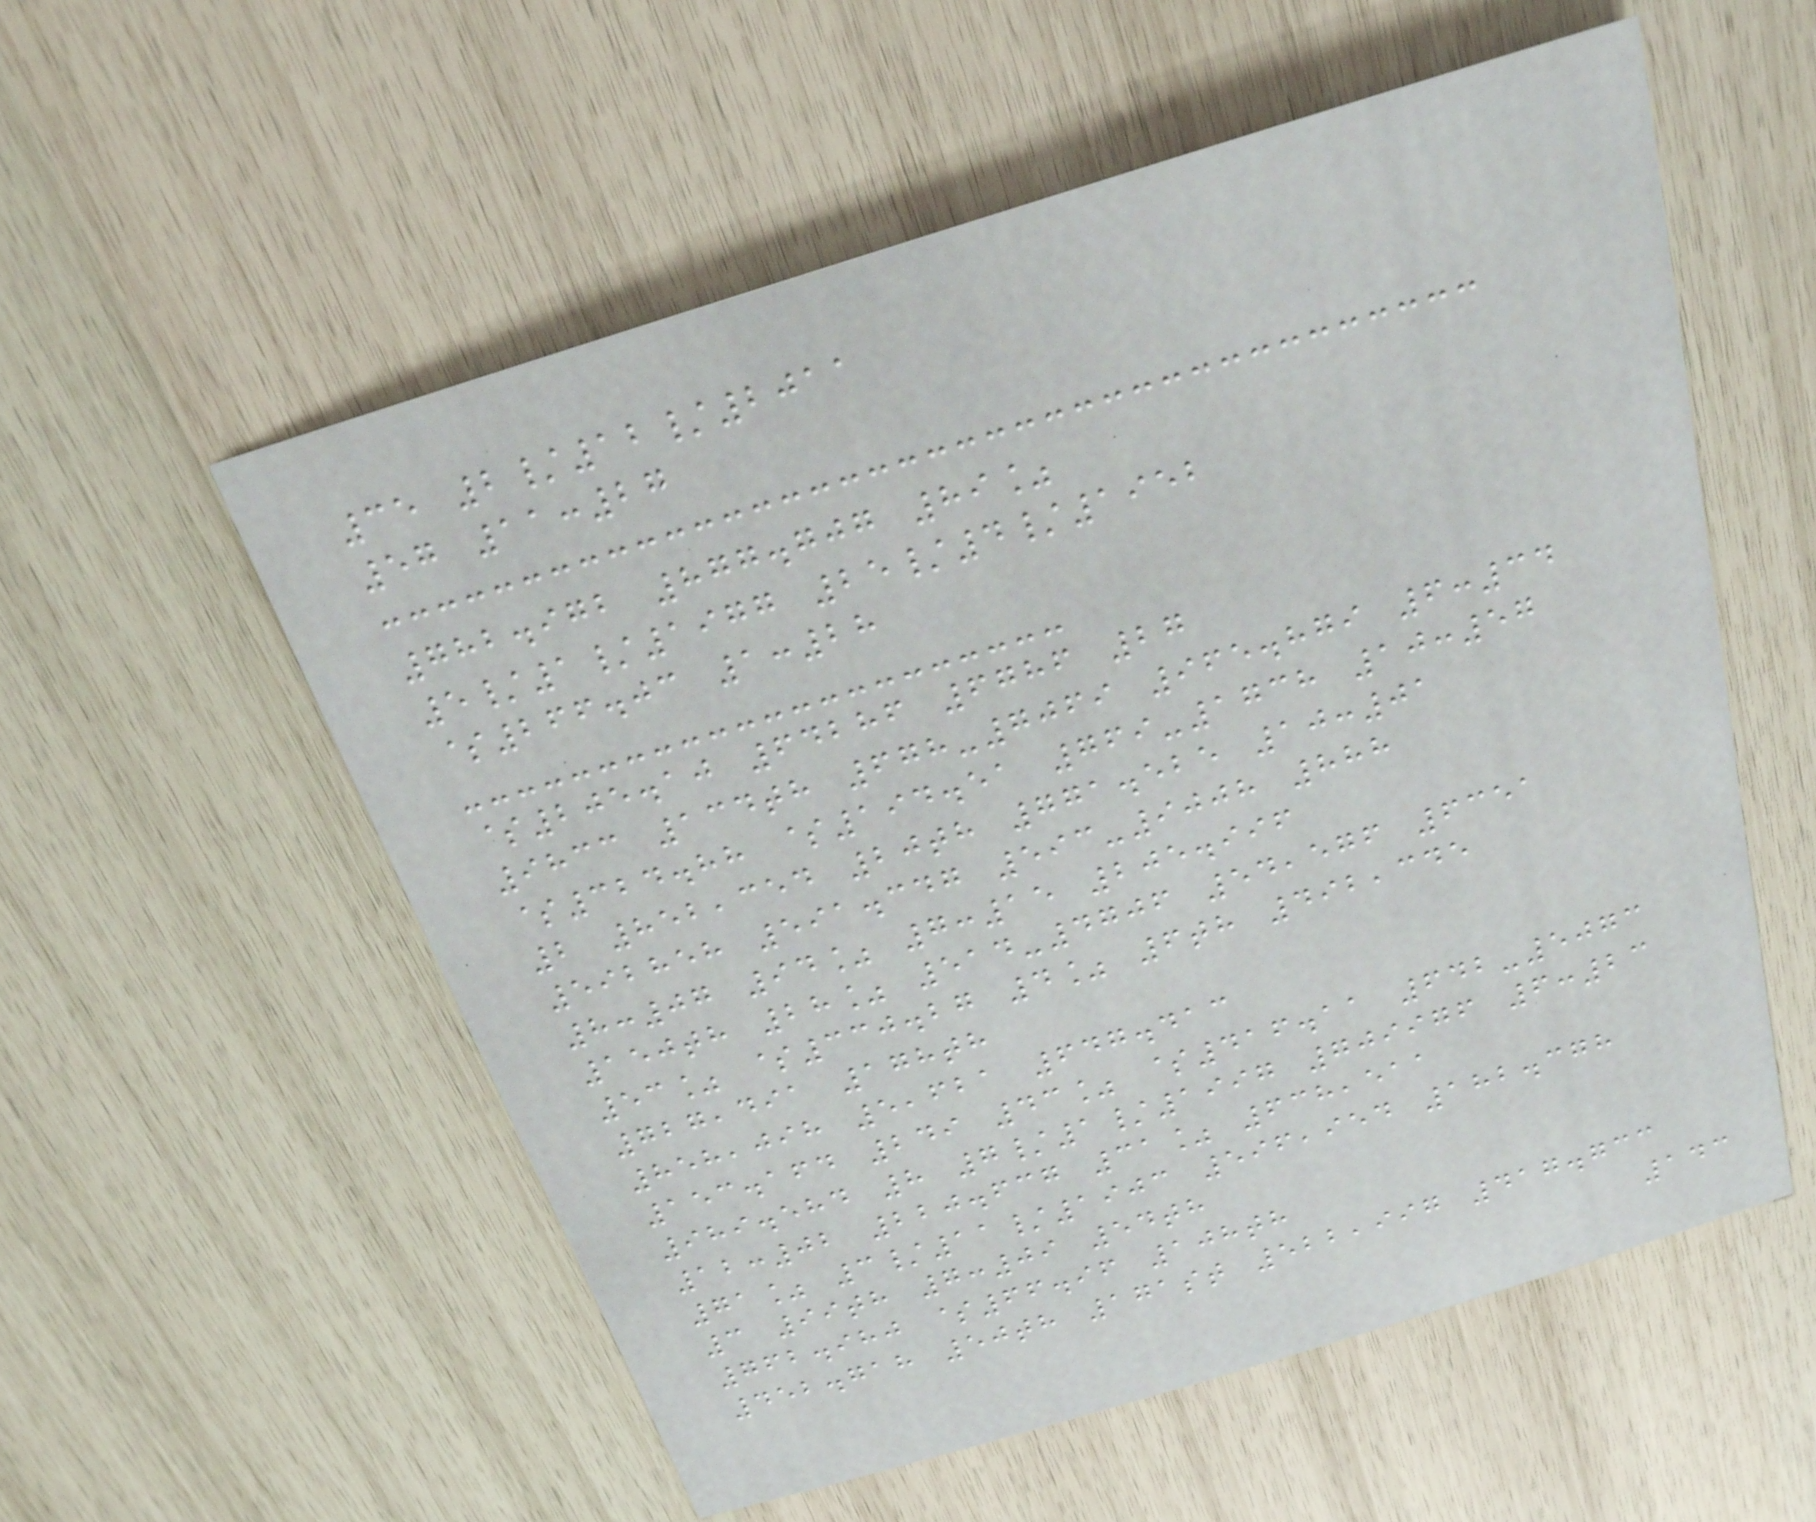35 2/12/2011
57 11:27
782.972 877.707 89%
5/1/1977 25/4/1952
$266.03 1:28
$205.10 64286 6786 27
9833 134th 678-7069 965.879 6:34
$324.88 $194.51 769-1738 10:57
2 852,354 20th 771.525 10:01
592858 591.347 593-9008 888
8:07 94% 7:15 205.996
150th 28% 514-4706 54,576 6351
53% $330.27 4% 6th 492,345
727,491 178th
858,098 5,621 647.413
153.164 249 43% $416.11 642-5073
989.584 8 7/1/1997 709976 6:23
12:02 220.637 31% 638,511
71% 3/11/1903 596,954 182.378
3 99th 7:09 54th
762.980 $66.96 108th
452.718 50th 171st 522,997 417.733
143
